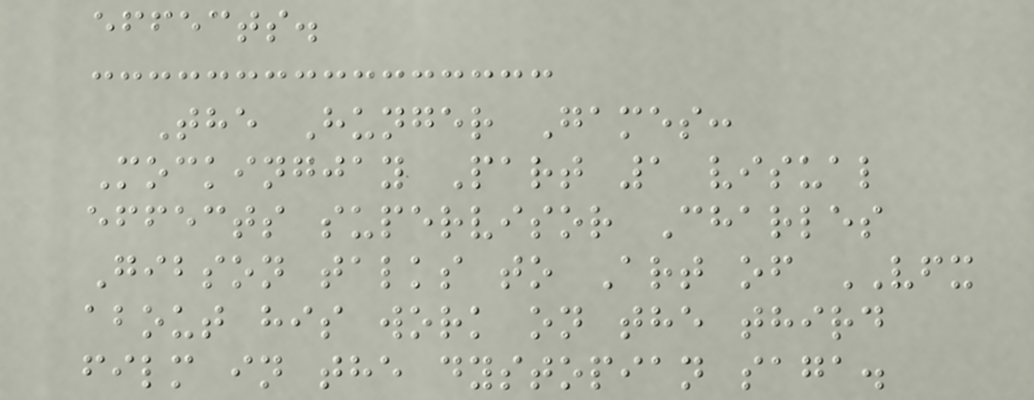effects.
The Hunger Games:
Mockingjay Part 1 visual
effects supervisor Charles
Gibson talks to Art of VFX
about his work on the third
film in the dystopian saga.
